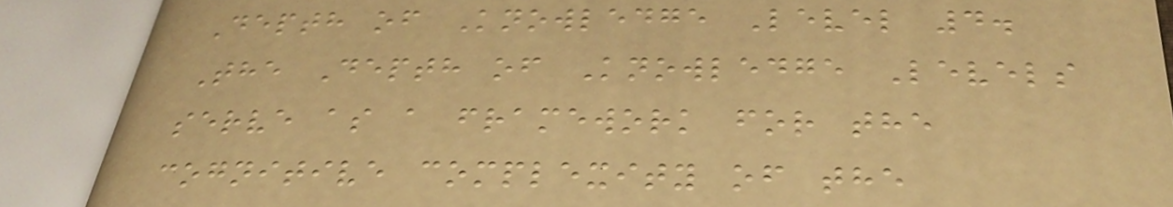Depth of Knowledge Level 4.
The Depth of Knowledge Levels
serve as a framework for the
cognitive complexity of the
